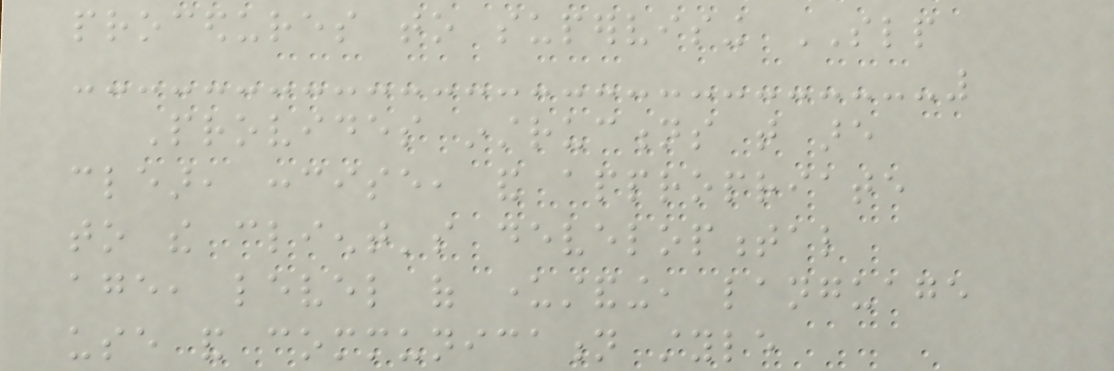procedures to supervising SLP
Provides instructions that are
clear, concise, and appropriate
to the client's developmental
age, level of understanding, language
use and communication style
